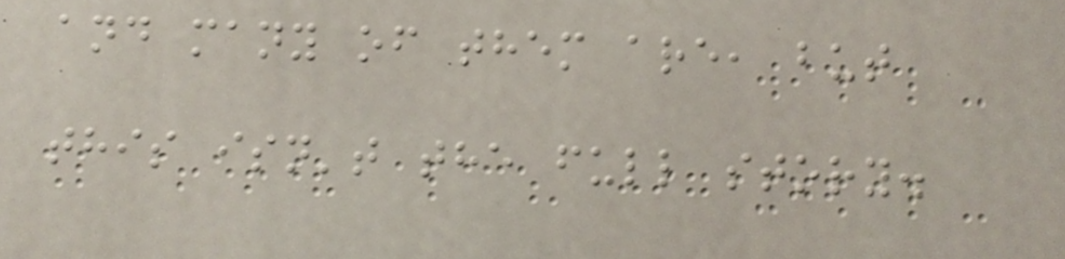and many of them are, but
this isn't the full story.
